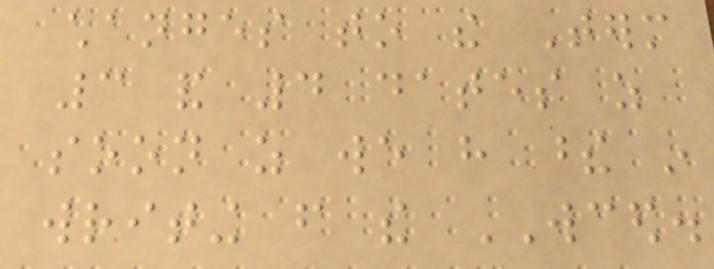changes to the Term
3 and 4 dates as
soon as we have these in
writing from the WCED.
